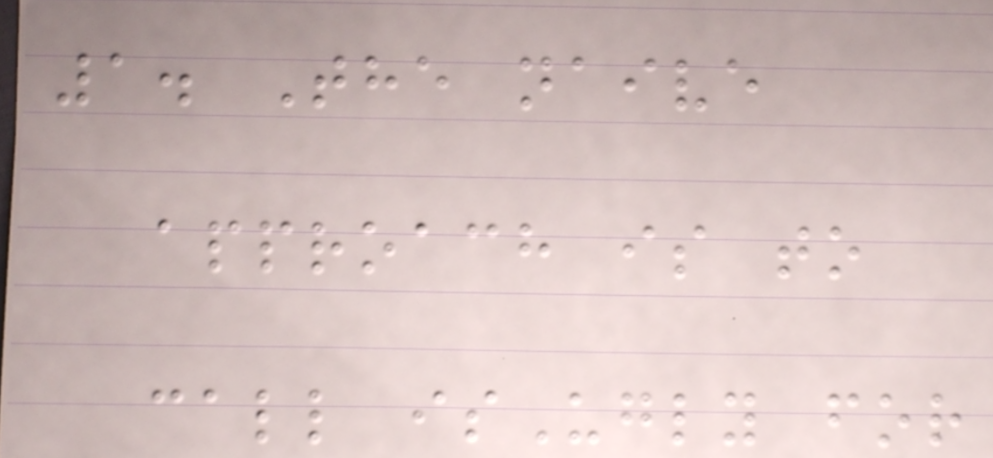1. The naive
approach is to
call isUgly for
